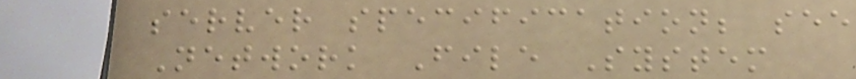server specification; see
Network File System
